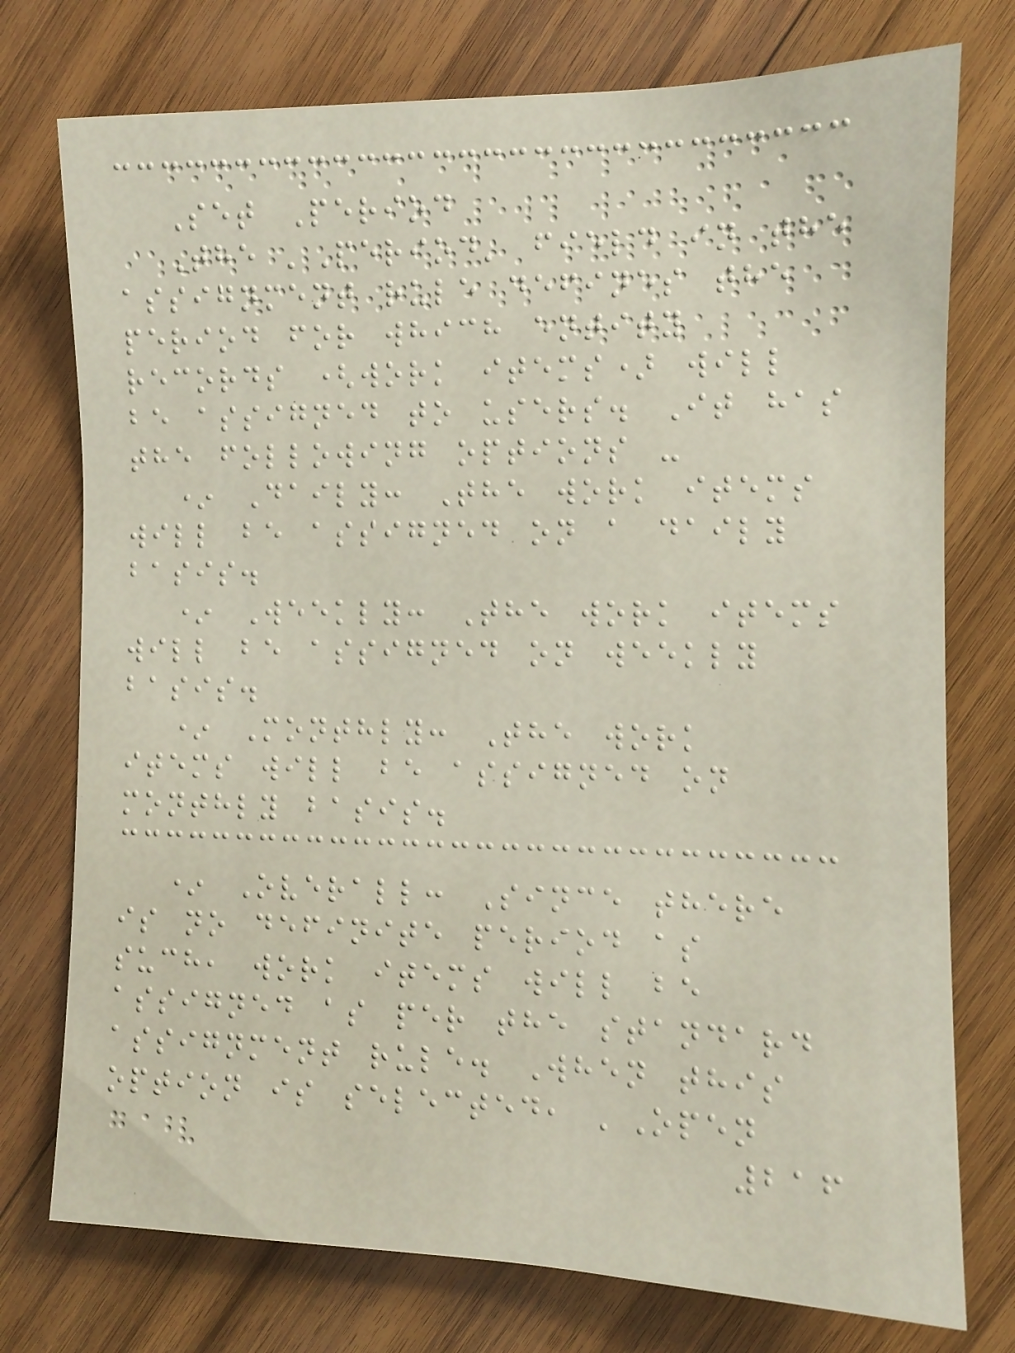Set Period
The 'Period' field in the
assignment rule defines the
period for which entity
records (work items) will
be assigned to users. It has
the following options -
* Daily: The work items
will be assigned on a daily
basis.
* Weekly: The work items
will be assigned on weekly
basis.
* Monthly: The work
items will be assigned on
monthly basis.
* Overall: Since there
is no definite period as
such, work items will be
assigned as per the standard
assignment rule. When this
option is selected, 'Open
216
